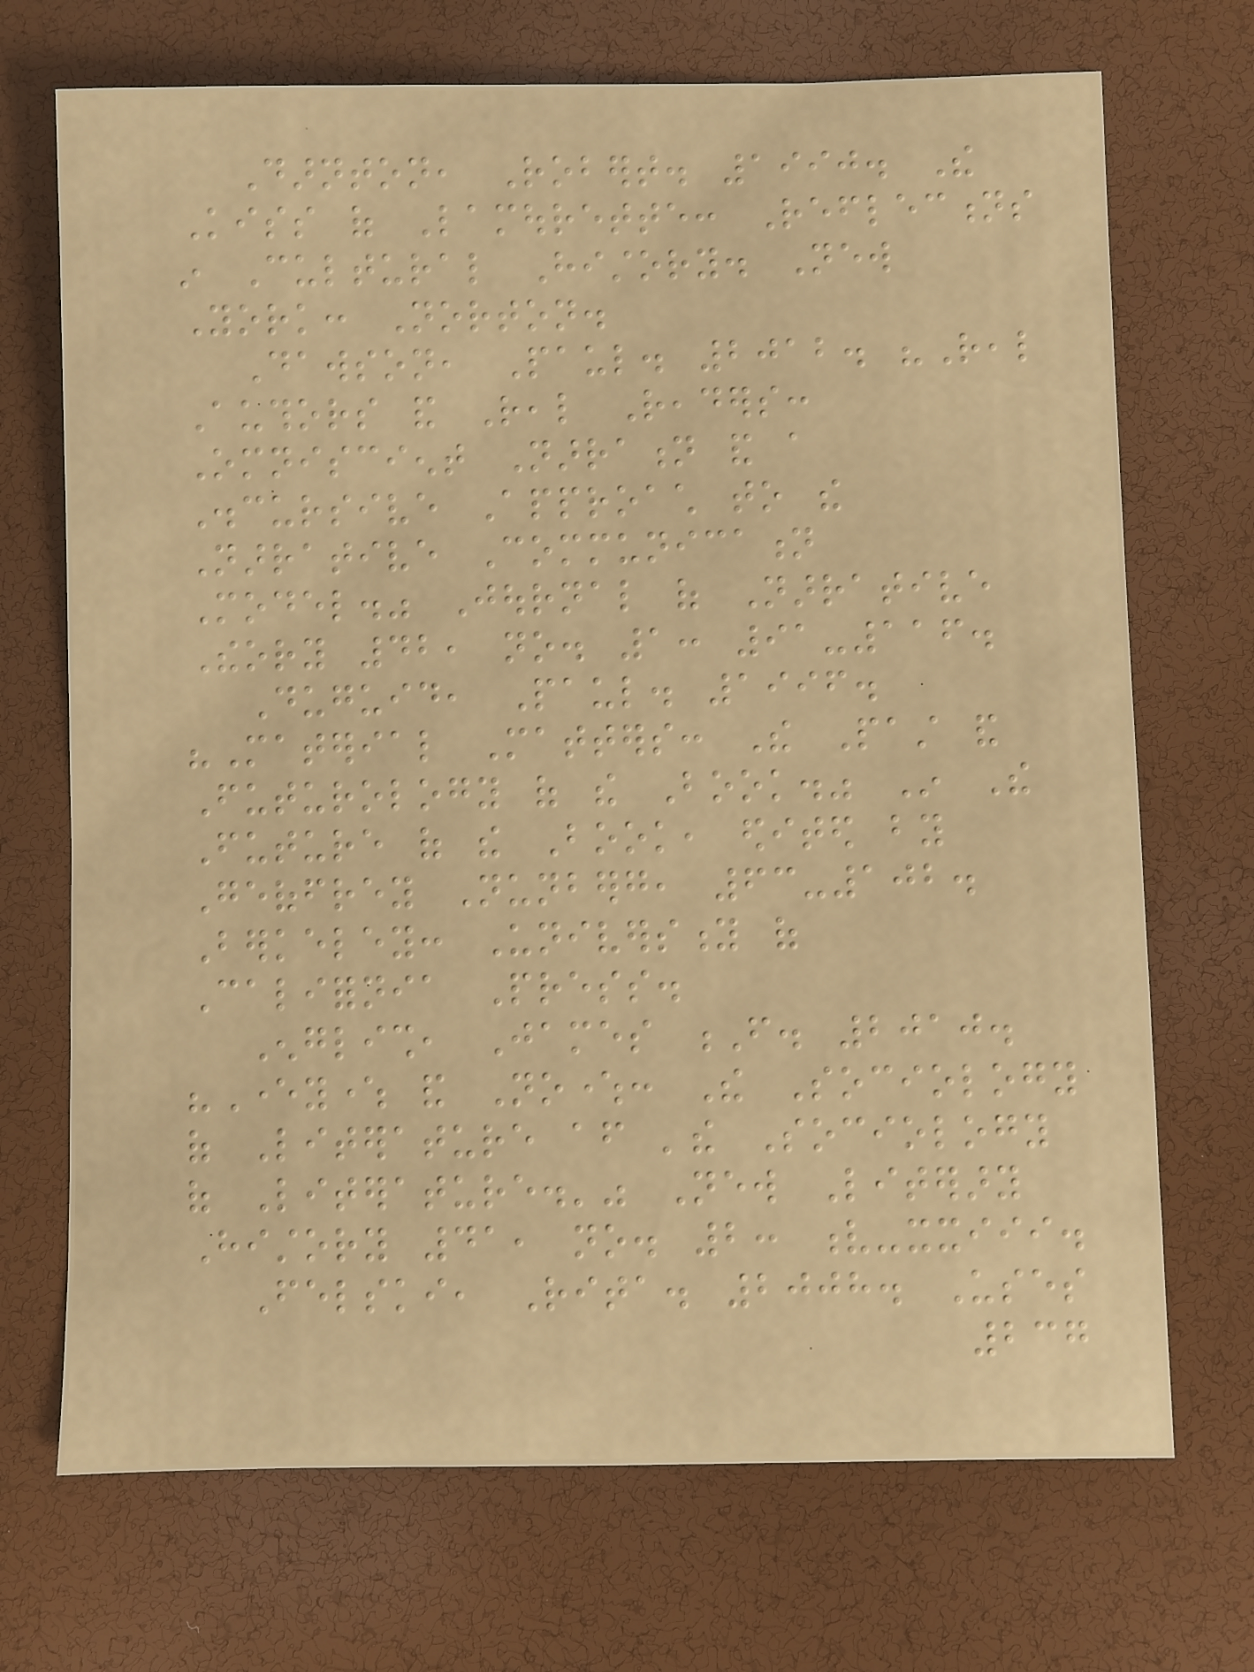Darnton, Robert. 1990. The
Kiss of Lamourette: Reflections
in Cultural History. New
York: Norton.
Dawson, Paul. 2012. "Real
Authors and Real Readers:
Omniscient Narration and a
Discursive Approach to the
Narrative Communication
Model." Journal of Narrative
Theory 42, no. 1: 91-116.
Duguid, Paul. 1996.
"Material Matters: The Past and
Futurology of the Book." In The
Future of the Book, edited by
Geoffrey Nunberg, 63-102.
Berkeley: University of
California Press.
English, James F. 2010.
"Everywhere and Nowhere: The Sociology
of Literature after 'the Sociology
of Literature.'" New Literary
History 41, no. 2: v-xxiii.
Felski, Rita. 2008. Uses
237
